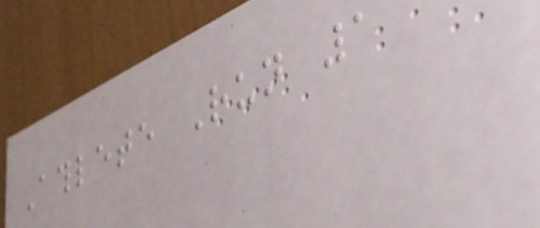Athlete Run 1
